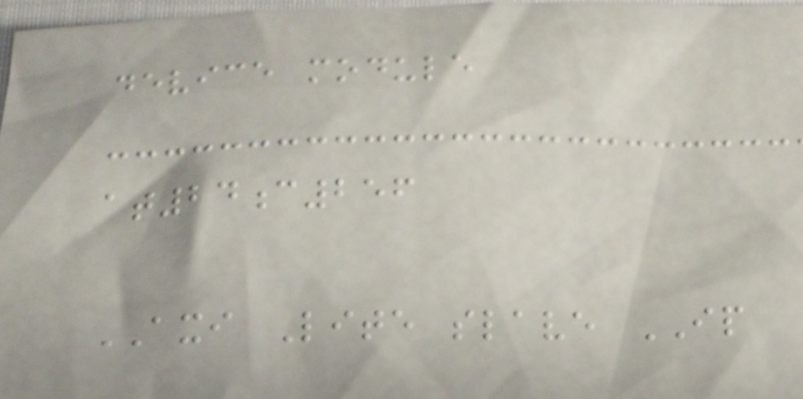device module
at24c256
AXI Lite slave IP
